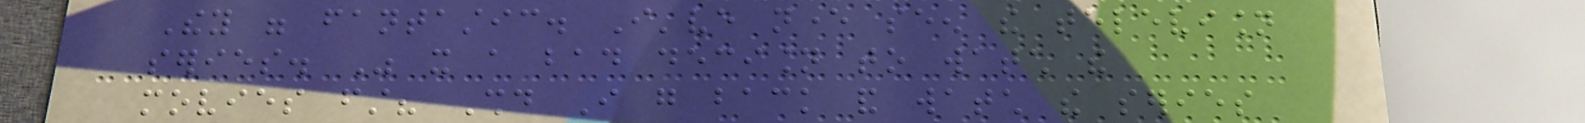They were fantastic. I've never seen the television
series. Was it a bad decision to watch the
movies first? Should I go back and watch the series
